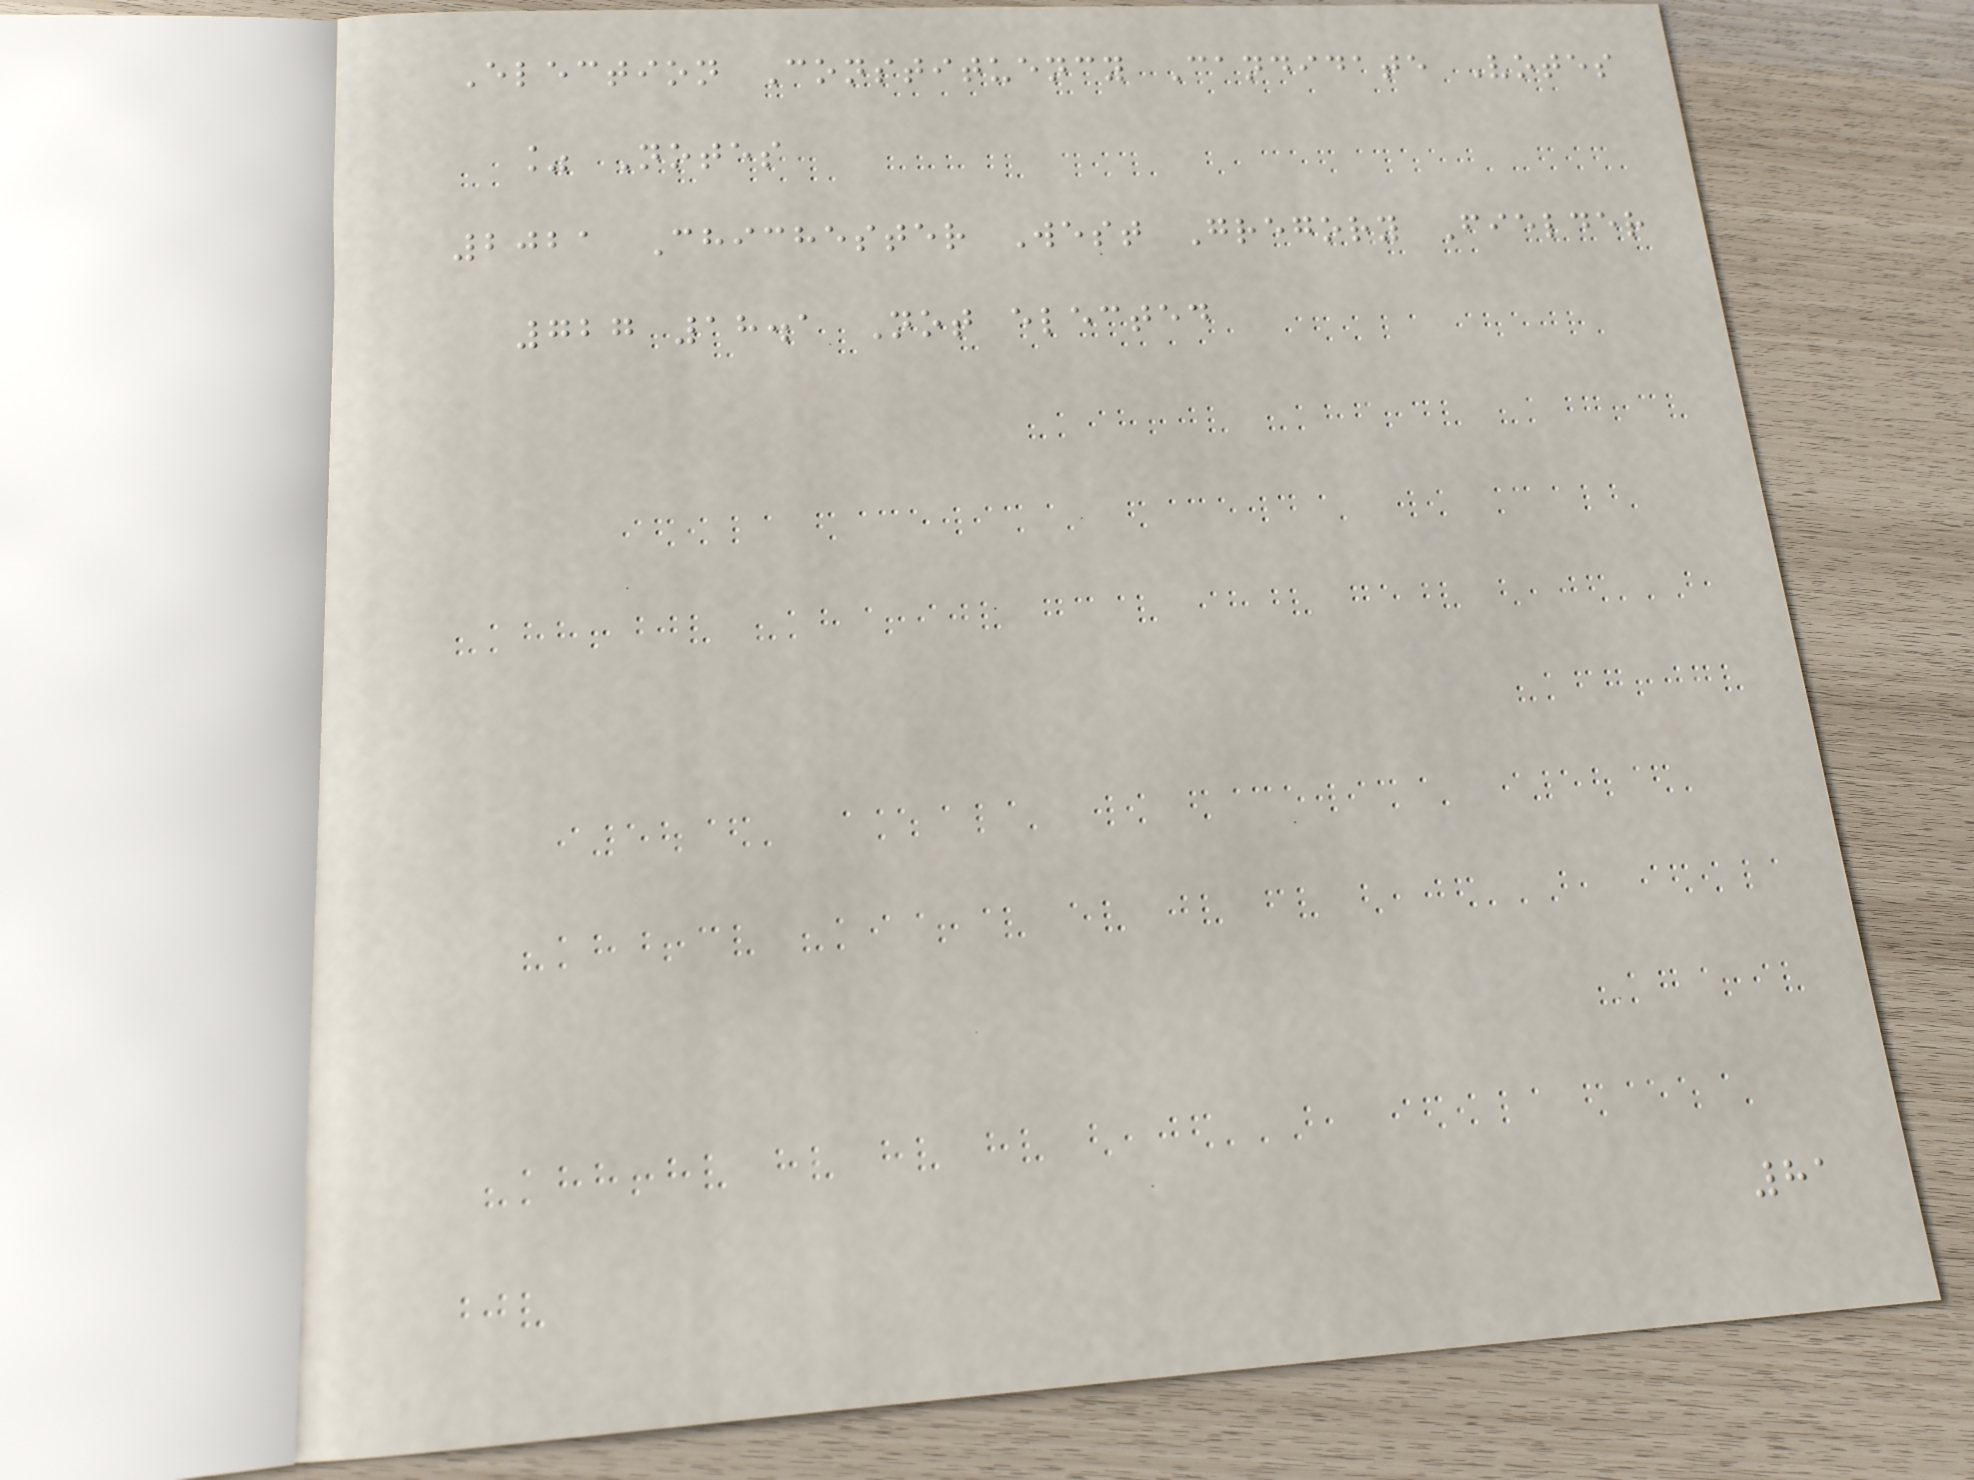Election Constituency Candidate Votes
% Notes
2021 Chichester West Gregory Fielder
727 18.1 Not elected
81
